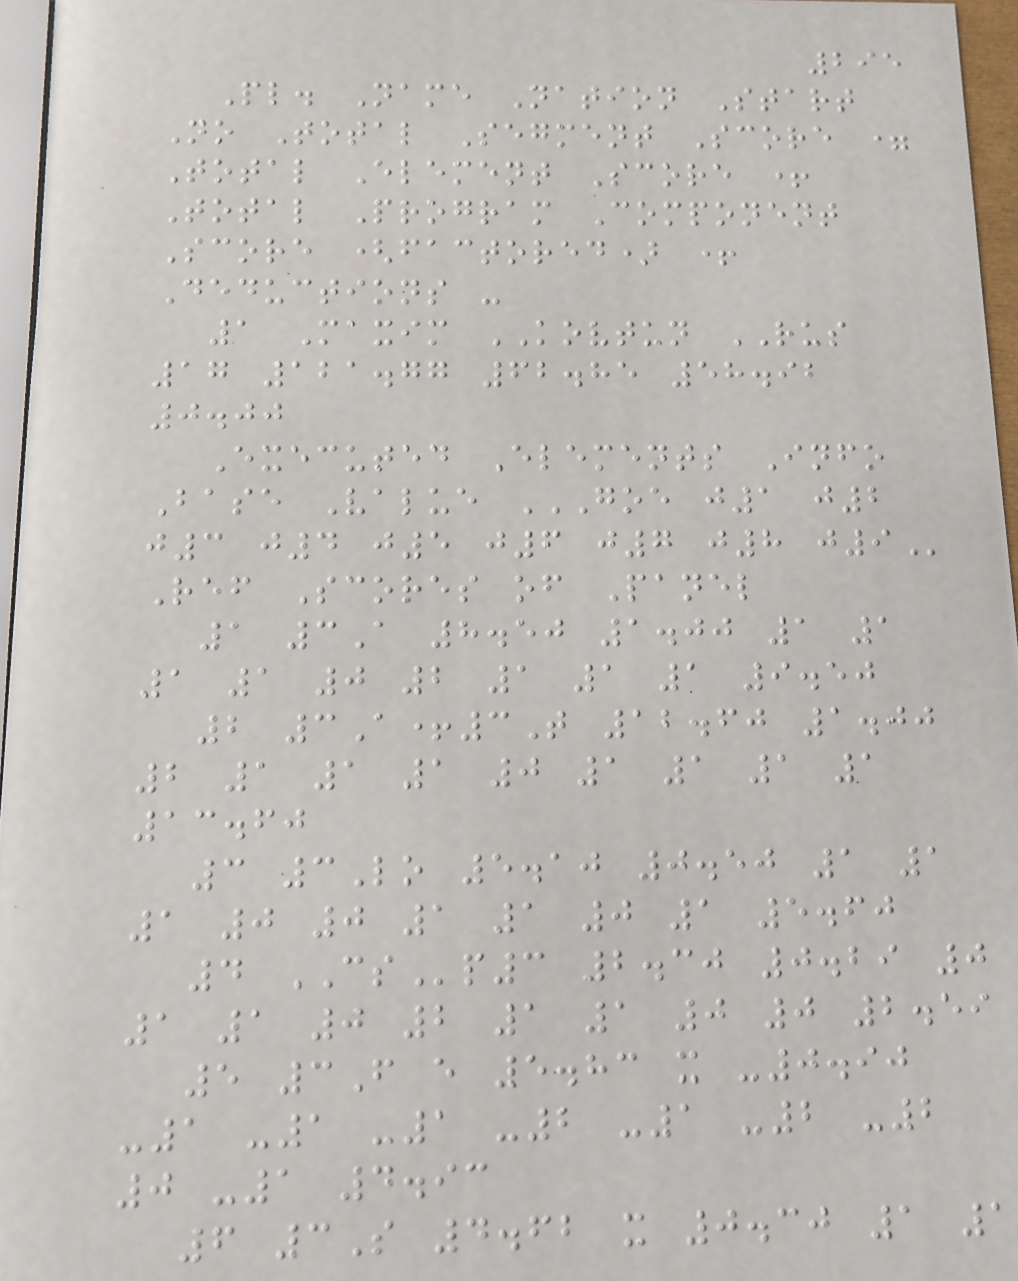295
Pl. Name Nation Start
No Total Segment Score =
Total Element Score +
Total Program Component
Score (factored) +
Deductions -
1 Maxim KOVTUN RUS
17 121.77 62.85 58.92
0.00
Executed Elements Info
Base Value GOE J1 J2
J3 J4 J5 J6 J7 J8 J9
Ref Scores of Panel
1 3A 8.50 1.00 1 1
1 1 0 2 1 1 1 9.50
2 3A+3T 12.60 1.00
2 1 1 1 0 1 1 1 1
13.60
3 3Lo 5.10 0.50 1 1
1 0 0 1 1 0 1 5.60
4 CSp3 2.30 0.29 0
1 1 0 2 1 1 0 0 2.59
5 3F e 5.83 x -0.90
-1 -1 -1 -2 -1 -2 -2
0 -1 4.93
6 3S 4.62 x 0.30 1 1
